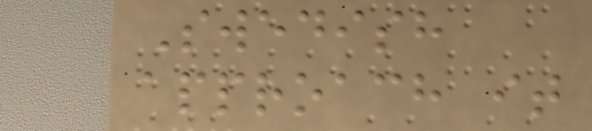Swedish
approach it
